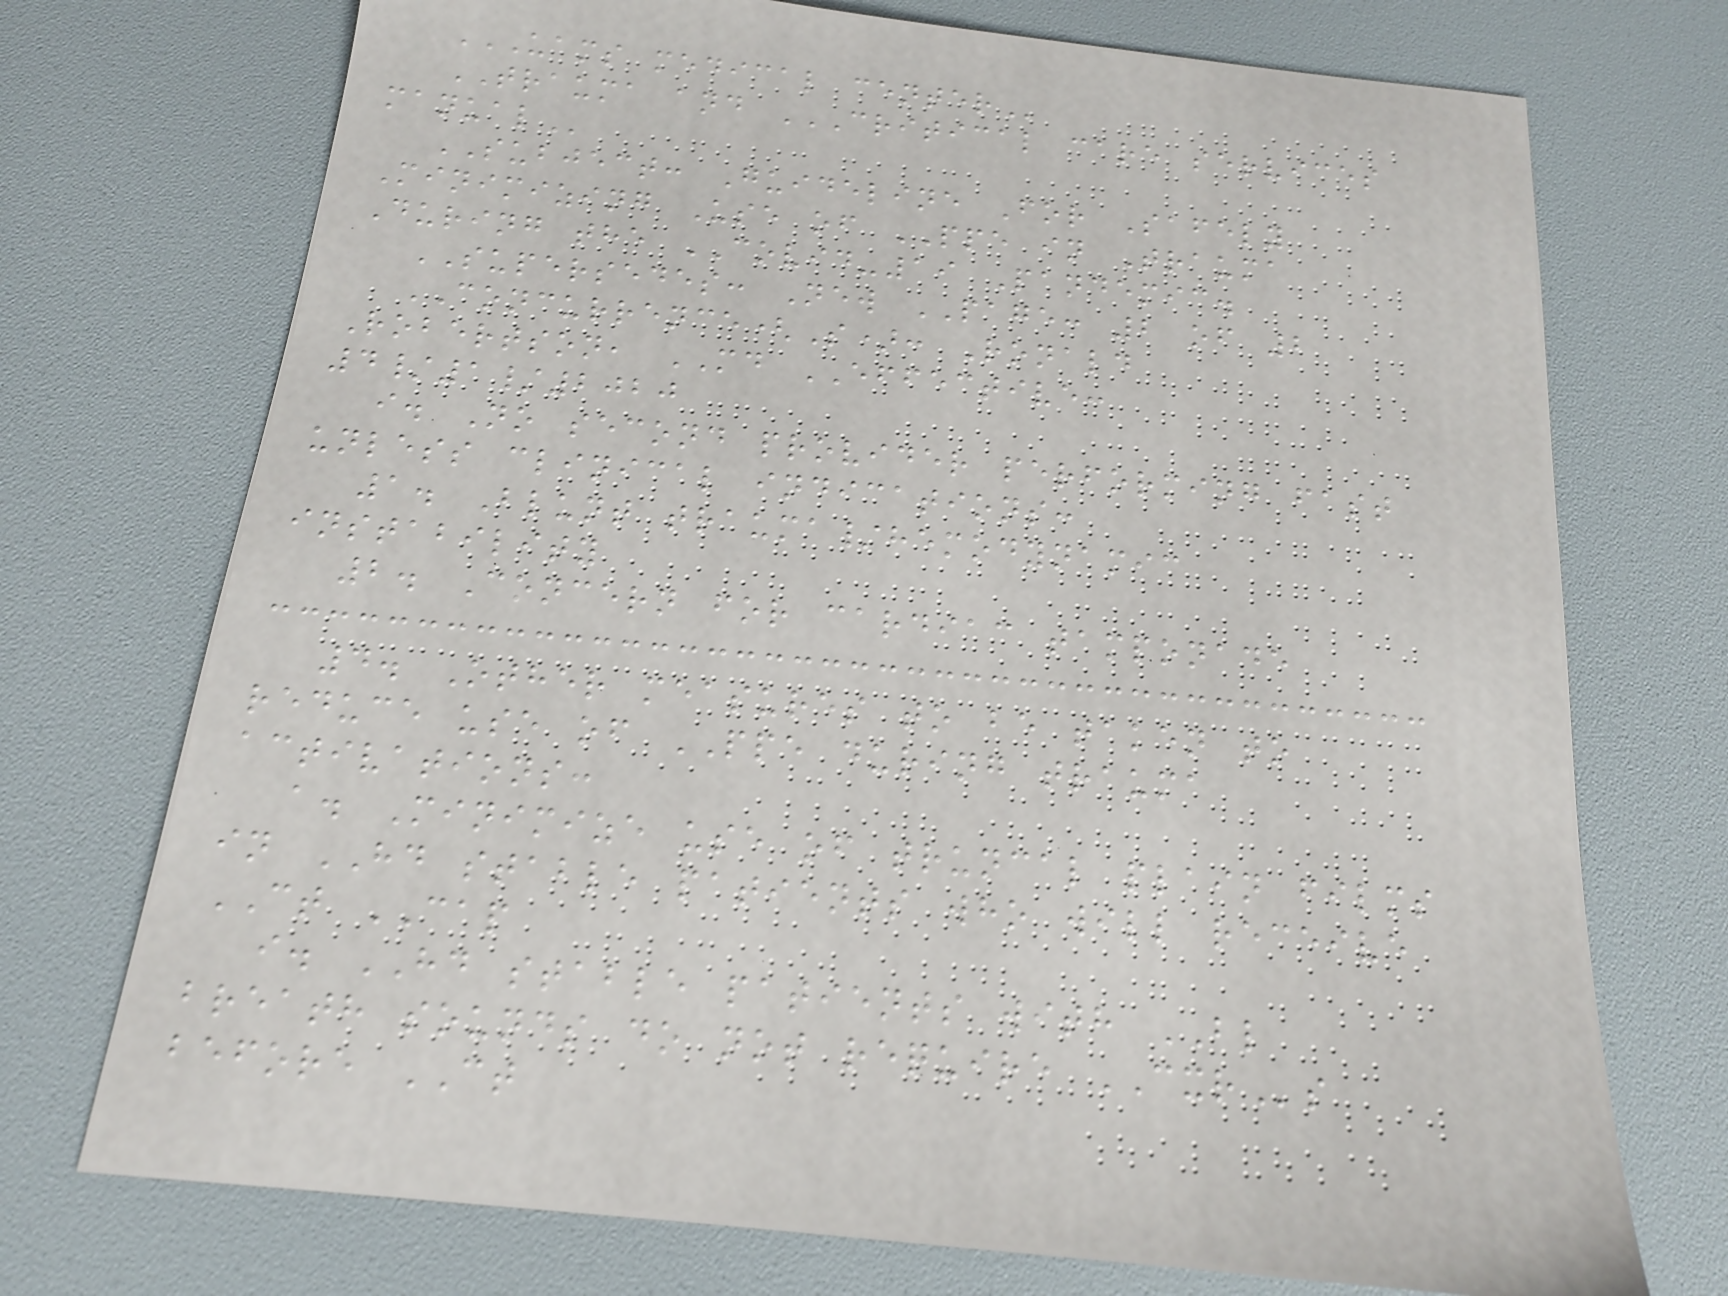UAMS MEDICAL CENTER
TRAUMA and CRITICAL CARE SERVICES
MANUAL
SUBJECT: Guideline For Safely
Minimizing Use of PPE in Trauma
During the COVID-19 Pandemic.
SUPERSEDES: New PAGE: 2 of 2
CONCURRENCE(S): Ronald
Robertson, MD EFFECTIVE:
4/1/2020
i. No second provider performing fast
unless clinical indications:
1. Blunt trauma/hemodynamic
instability
2. Concern for cardiac tamponade
4. Other measures to be taken to
reduce use of PPE during trauma
activations:
a. Minimize use of truncal plain films
in HD stable patients who will receive
CT CAP
i. HD stable patients with BL
breath sounds do not require CXRs
before CT
